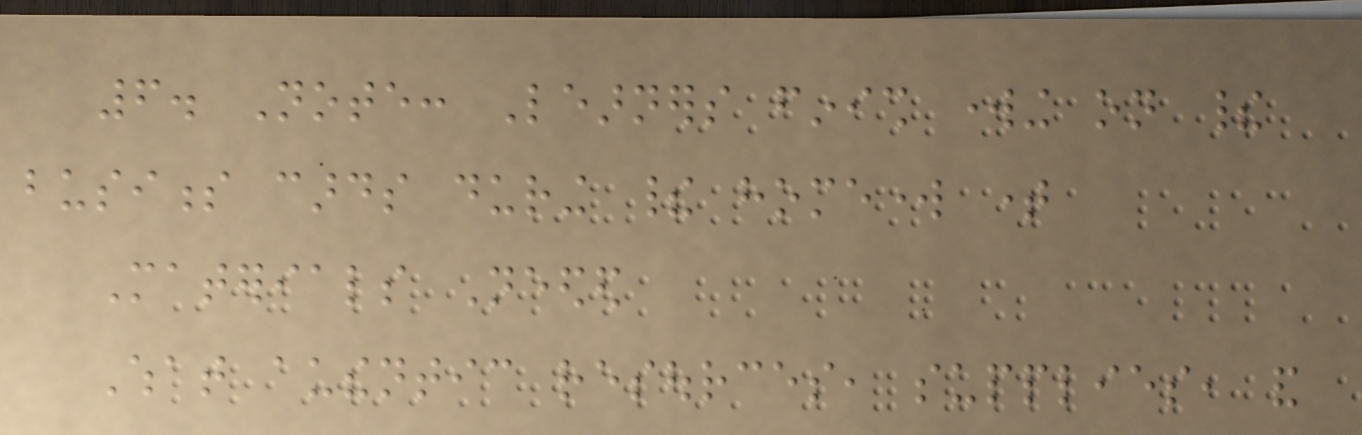6. Note: Learners finish working on their
business cards during their homework time
Materials Needed
What authentic resources, supplies, and
